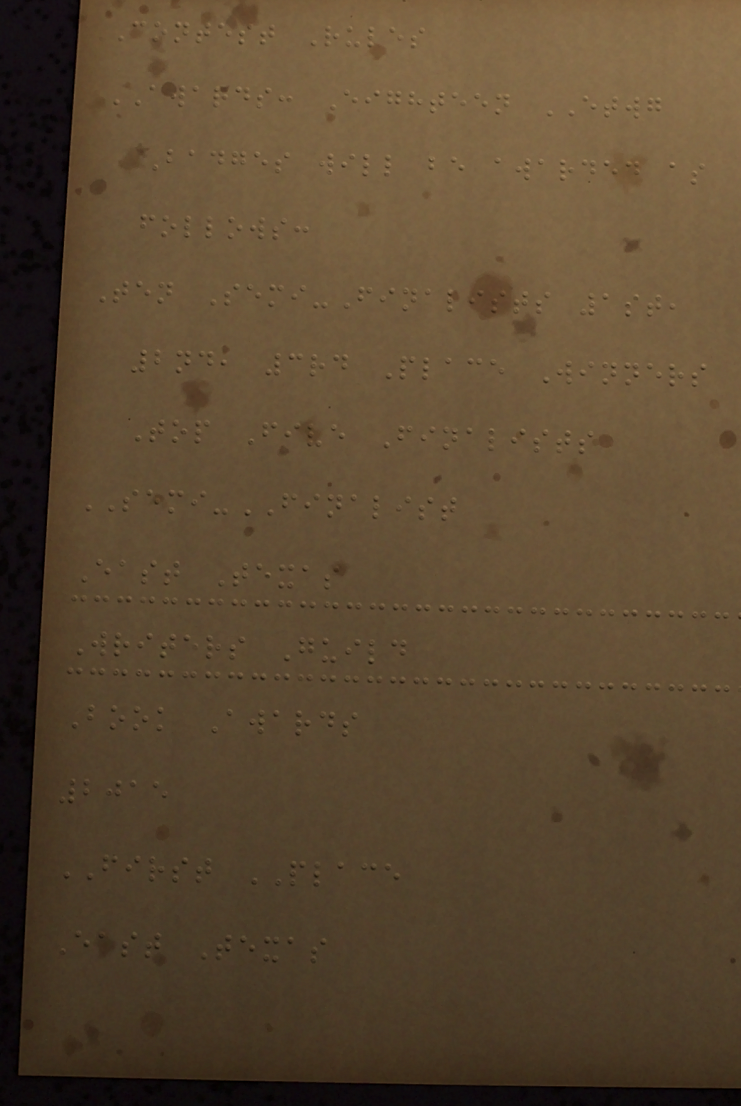Contest Rules
AWARDS: Eighteen ETWG
Badges will be awarded as
follows:
Ten Semi-Finalists 1st,
2nd, 3rd Place Winners
Top Five Finalists
SEMI-FINALIST
East Texas
Writers Guild
Book Awards
2015
FIRST PLACE
East Texas
